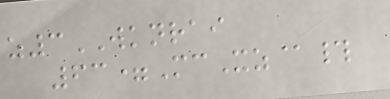z3WKNRAI
63=McXz@#
